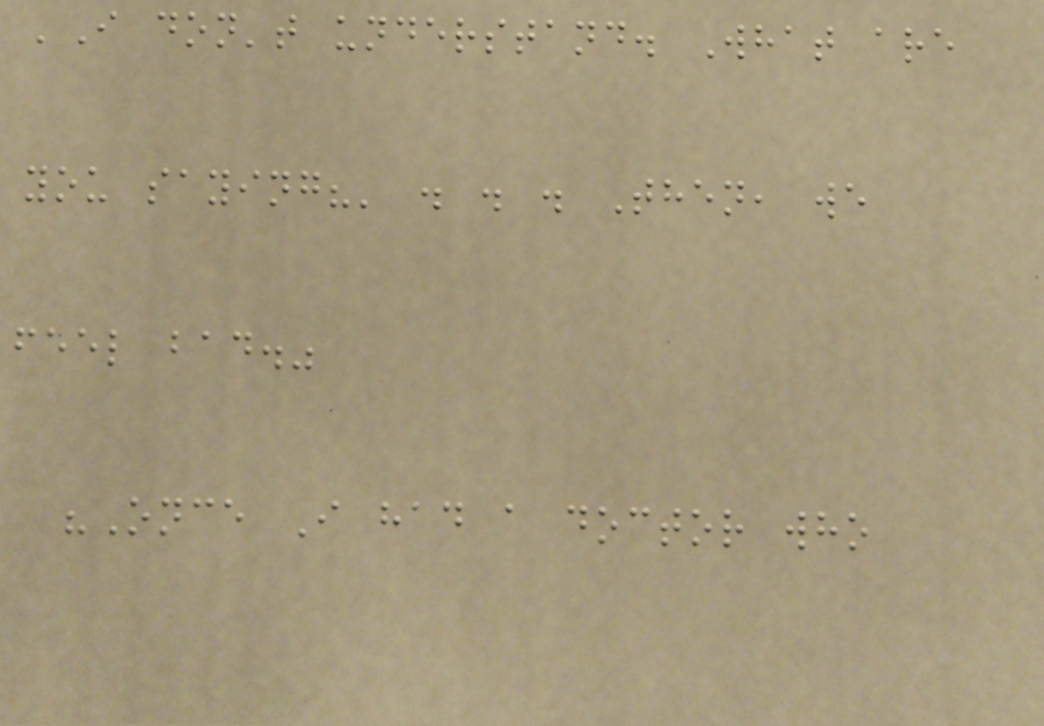'I don't understand. What are
you saying?' . . . Then, we
feel bad."
"Once I had a doctor who
